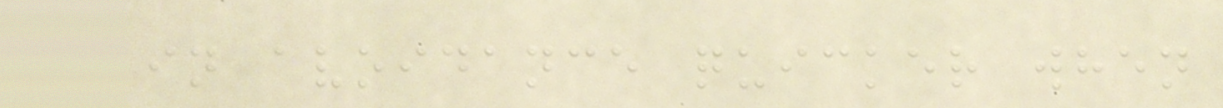in avoidance quicker when
